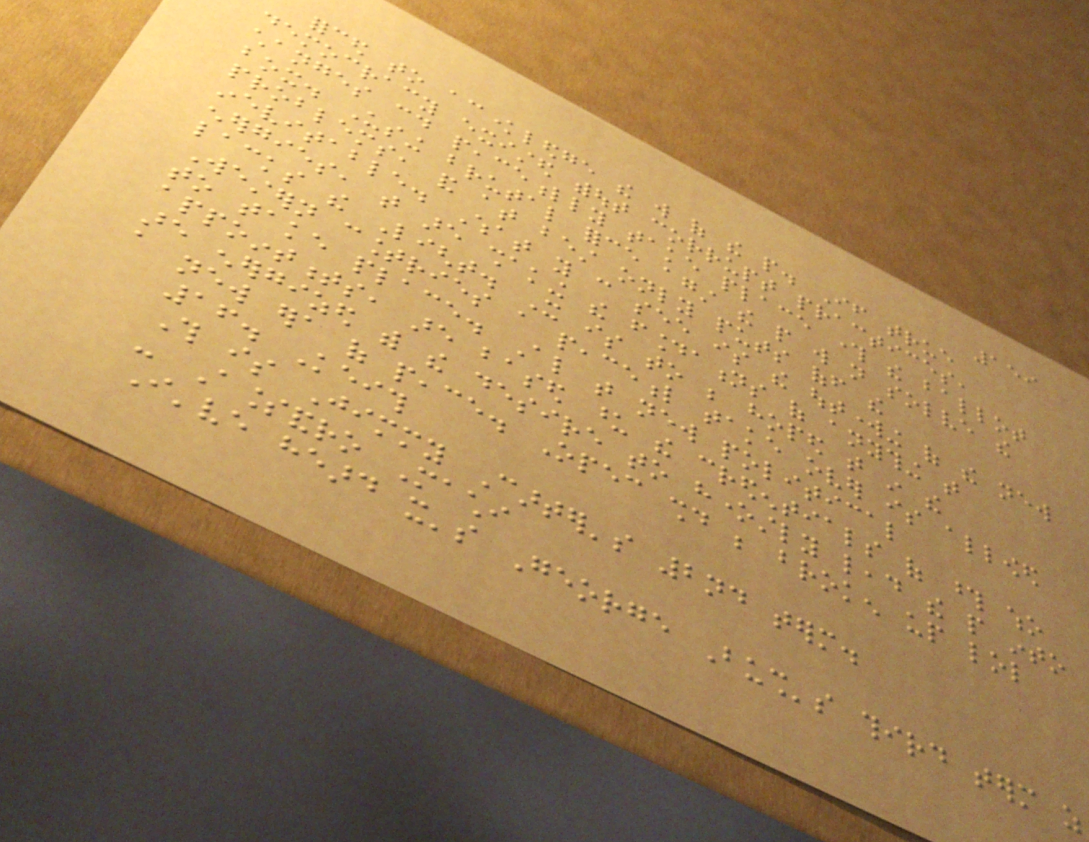159
forced to acknowledge the will of the people. If true
democracy existed without corrupt practices,
changes could peacefully take place through the ballot
box. Using brutal force against the people will not solve the
problems, and at best only puts off the
inevitable. What you can see is the outworking of the new
energies, that are shaking the foundations of anything that
lacks the Light. It is to be hoped that in the
Western countries a peaceful take over is allowed
to take place. Also that new political
appointments, are based upon the credentials of those who
are energized with the desire to honestly lead the people into
a new era of peace. Opec should be broken up lol
16. Keith
This is Jimmy Carter's 2nd term.
- Alessandro Machi
I've heard it's George Bush's third term as
